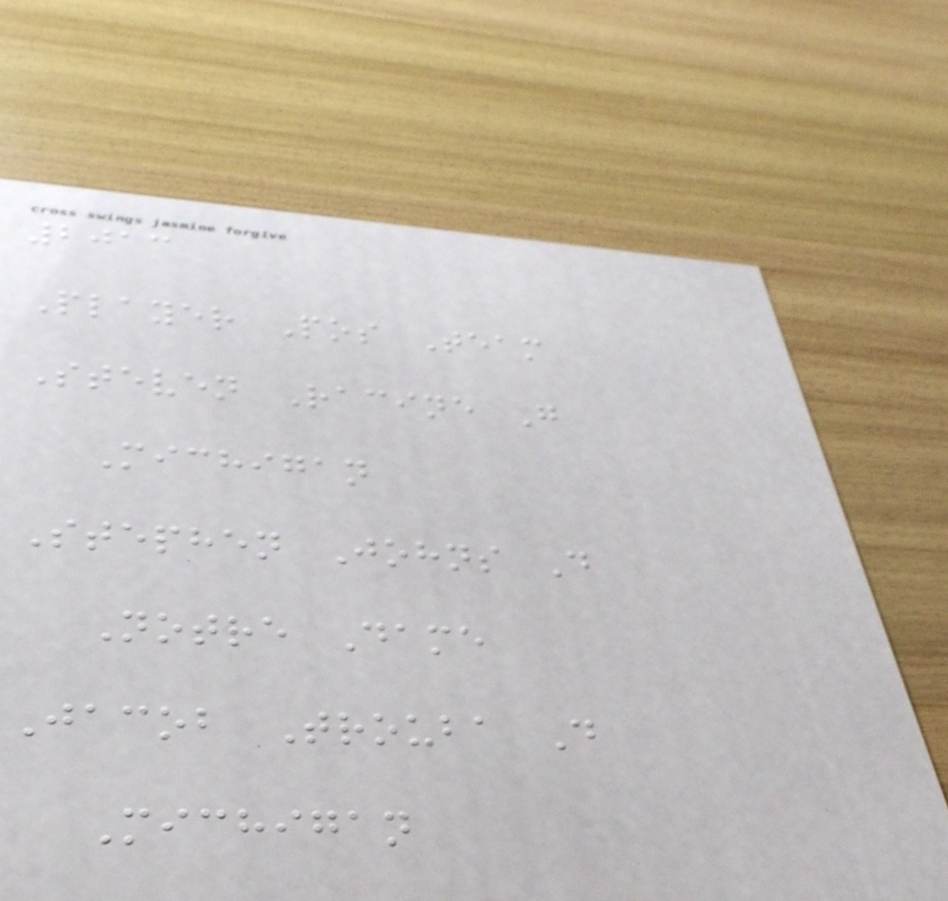2013
Player Pos Team
Steven Racine G
Michigan
Stephen Johns D
Notre Dame
Jacob Trouba D
Michigan
